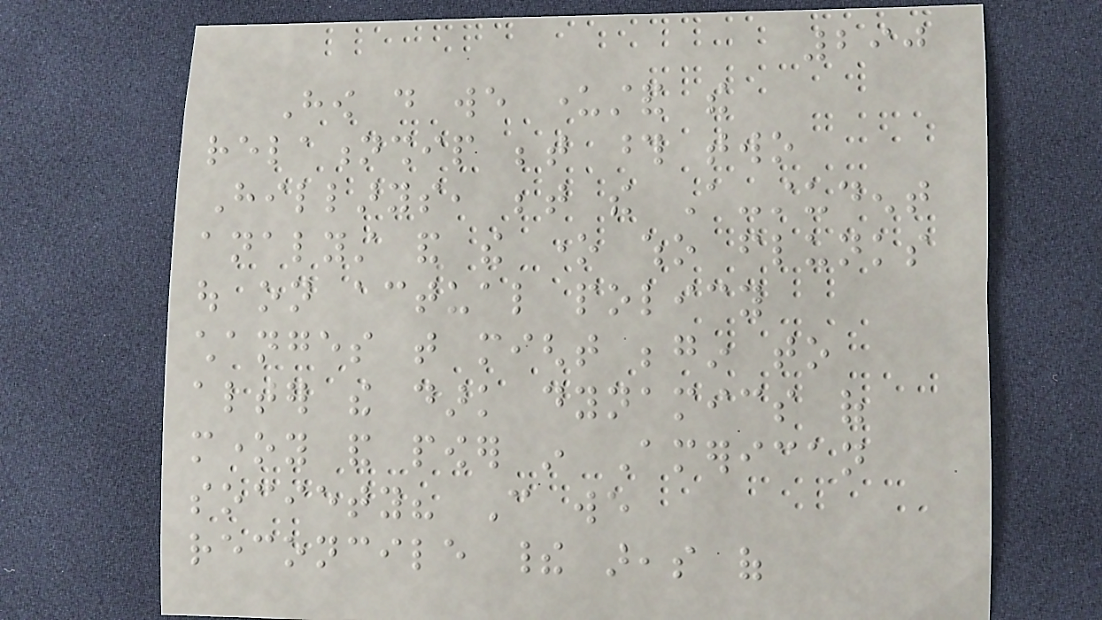290
How do we understand the
relationship between those two
Hillarys, between the A-student
analyst and the one who flunks
out on actual policy
changes that might begin to
alter the dark dynamics of
money and power in American
society? Can we
reconcile their areas of
